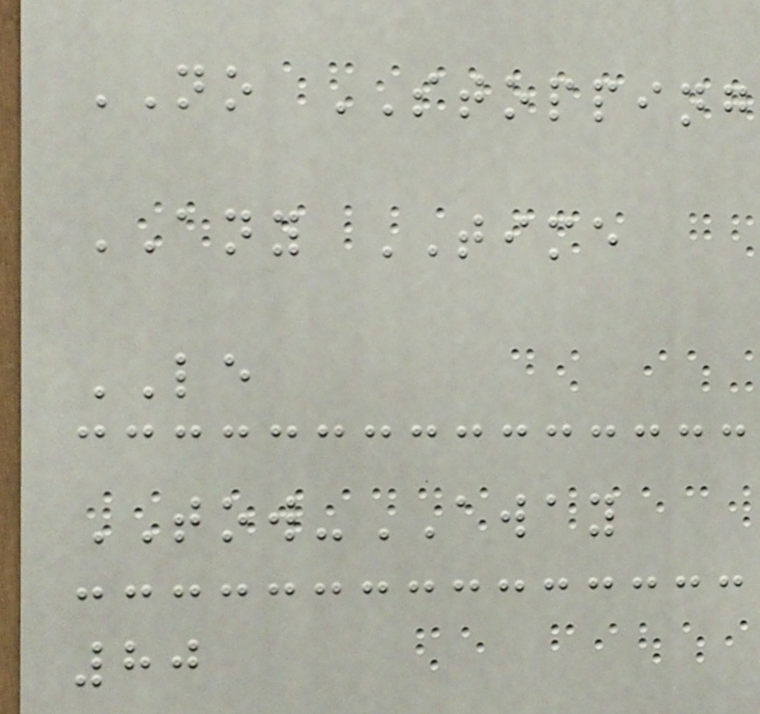NO STOPPING
ANY TIME
LE
TOW-AWAY
80
